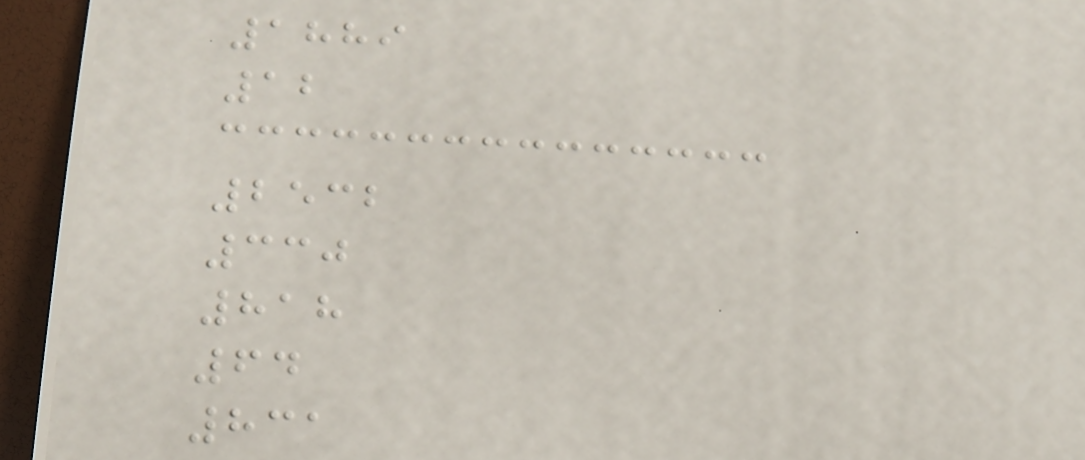1889
12
2532
330
818
64
831
